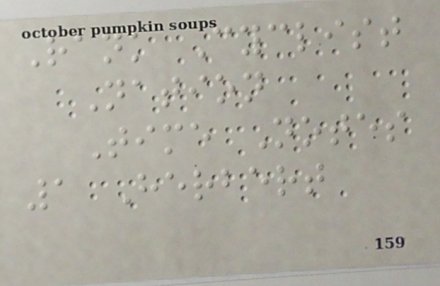Rank Cyclist
Nation
Time Notes
1 Herbert
